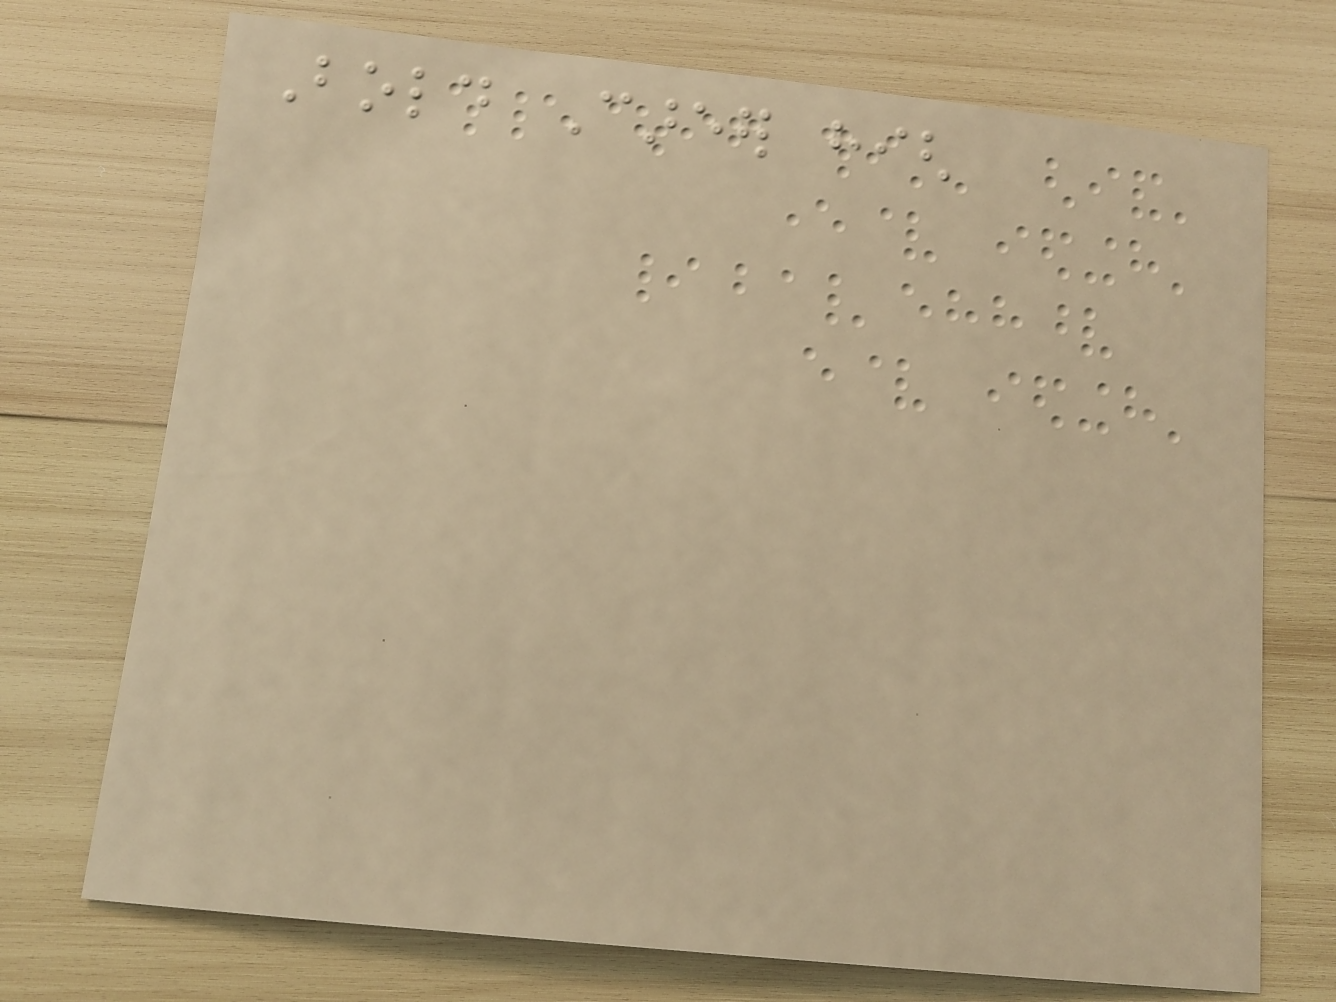Bold Career high
